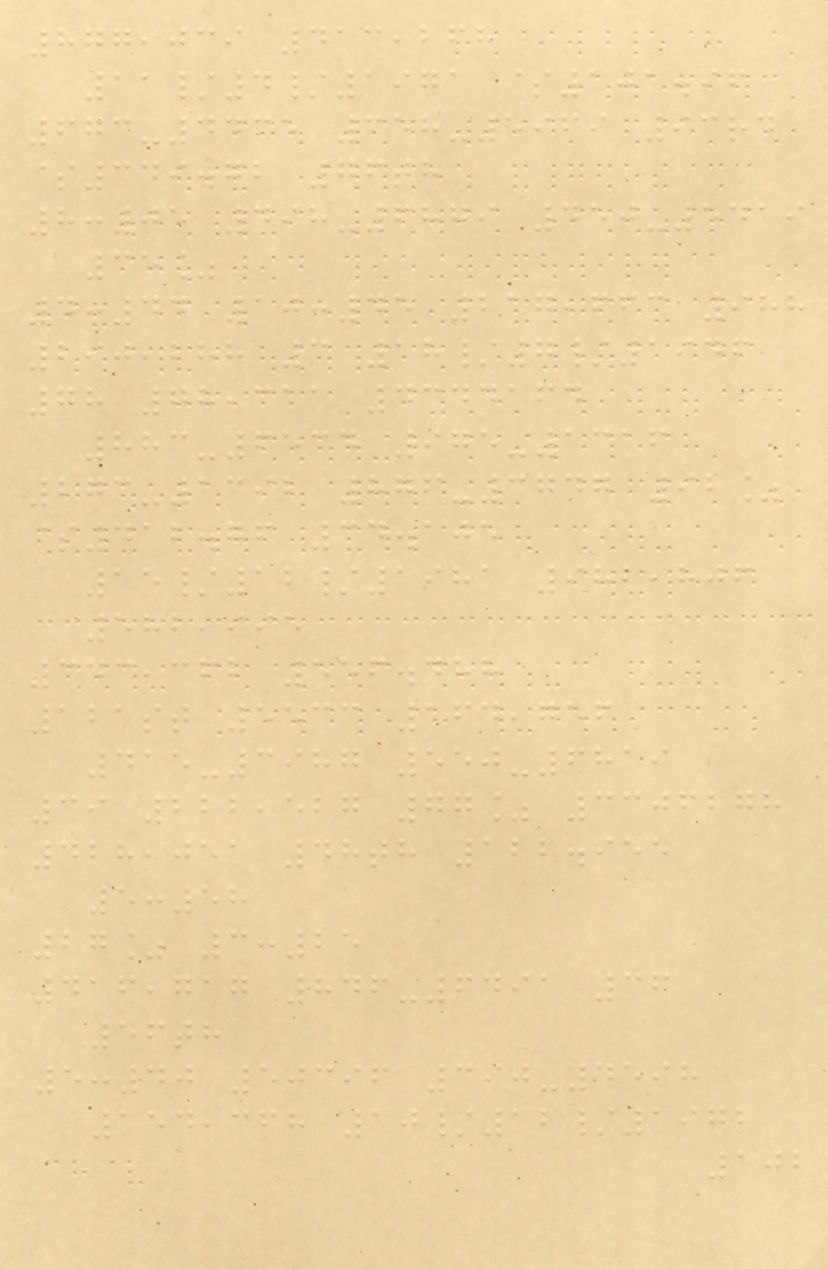877,039 413,268
11/4/1971 $101.96
673-4435 358-5969 93rd
$349.72 76th
8:05 498-6879 450-5419
35%
4:44 10:45 217,663 988
290,288 3 18/7/1946
78 78,311 4344164
883-6534 975-1316
273-1392 876-3747 92%
$412.76 34.105
15/12/1981 982,806
582,995
343,362 556.488
121st 5533 164,756
415-3987 550-6819
39 222,527 77% 3306278
428,051 48th 122.955
5:58
27% 3:25
416,717 846-6491 36
56th
5:40 50396 390-4598
154,368 10/12/1972
102
